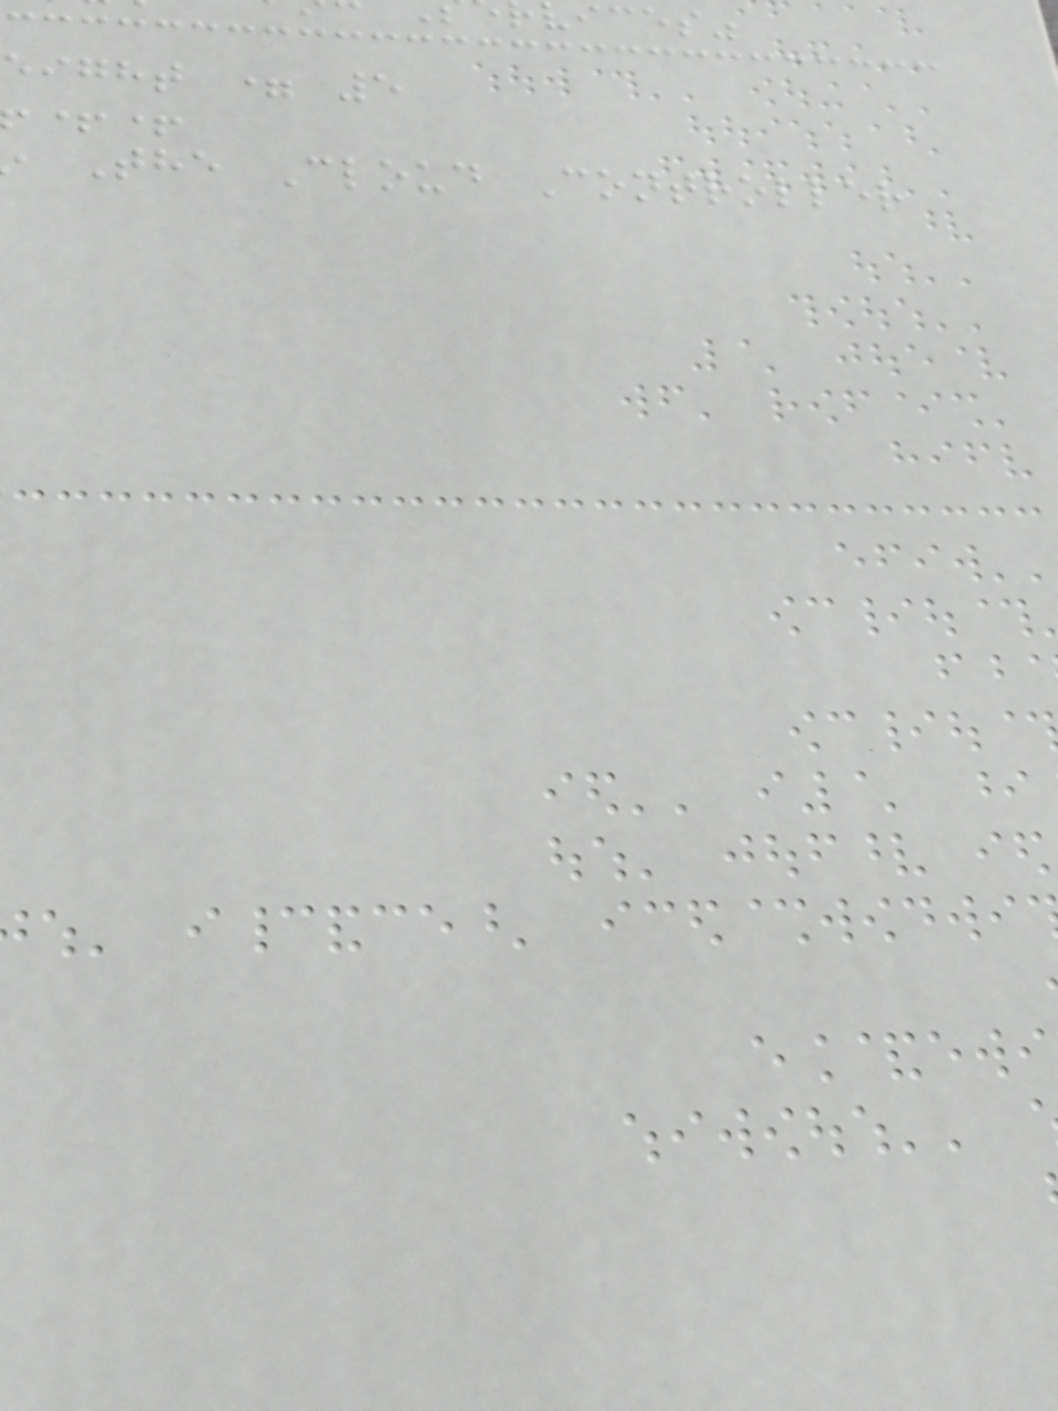eight = 5
++
The Cloud Controller
